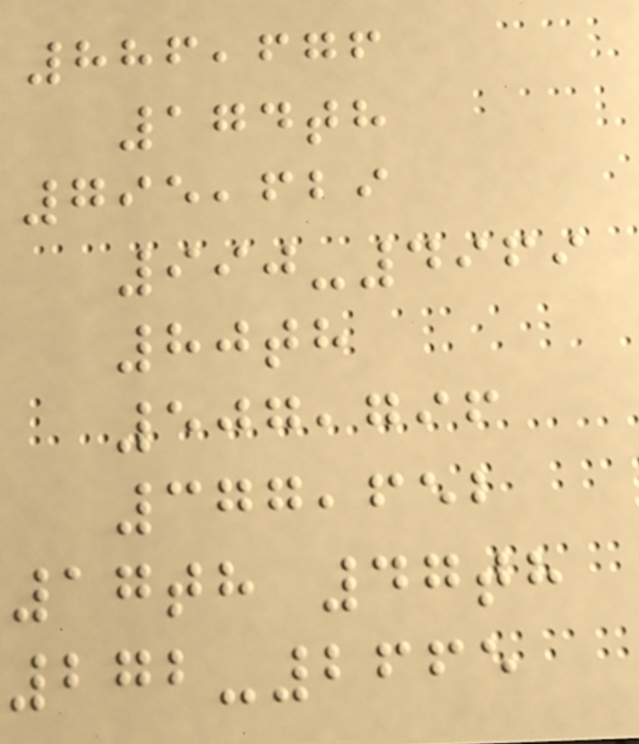886,676
174th
795,629
990-4969
80th
507,796
377,652
17th 47th
272-2665
